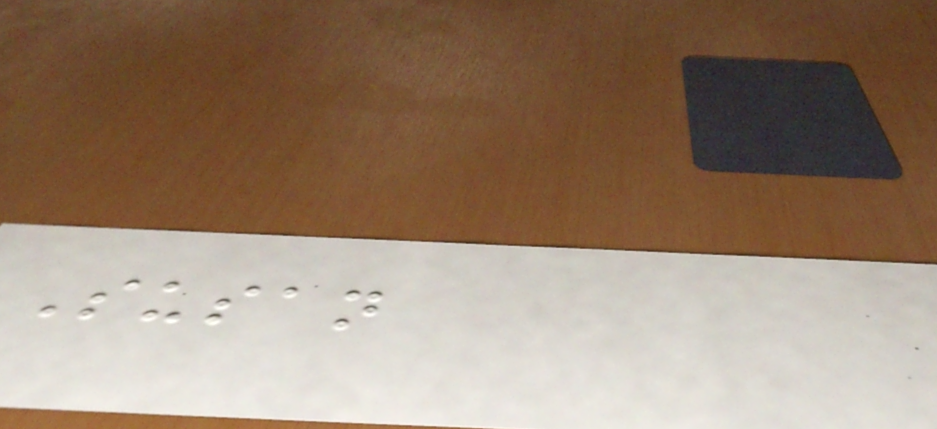Susan
